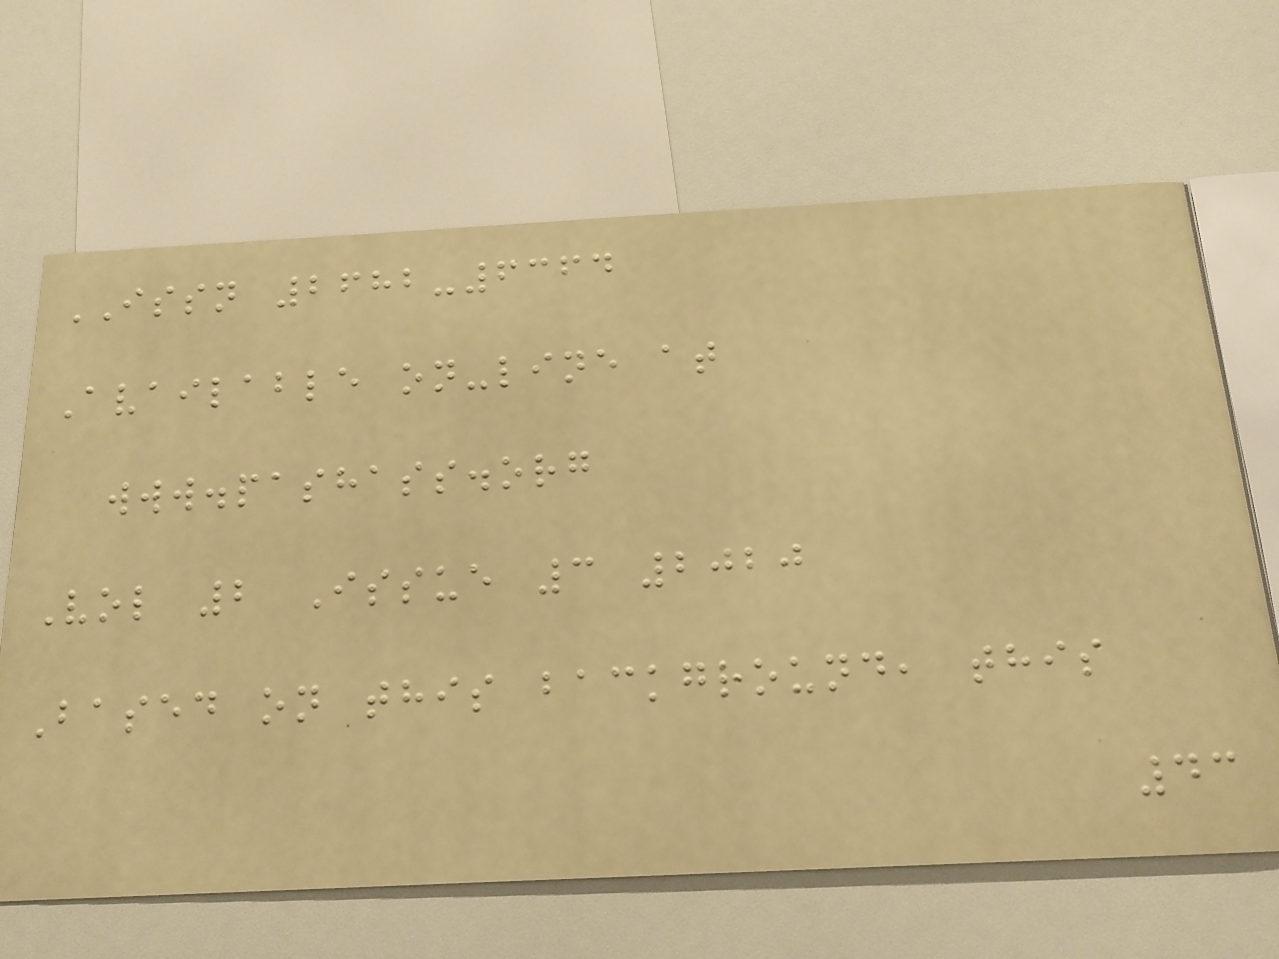ISSN 2682-6364
Available on-line at
www.pashass.org
Vol 2 Issue 3 2020
Based on this background, this
43
